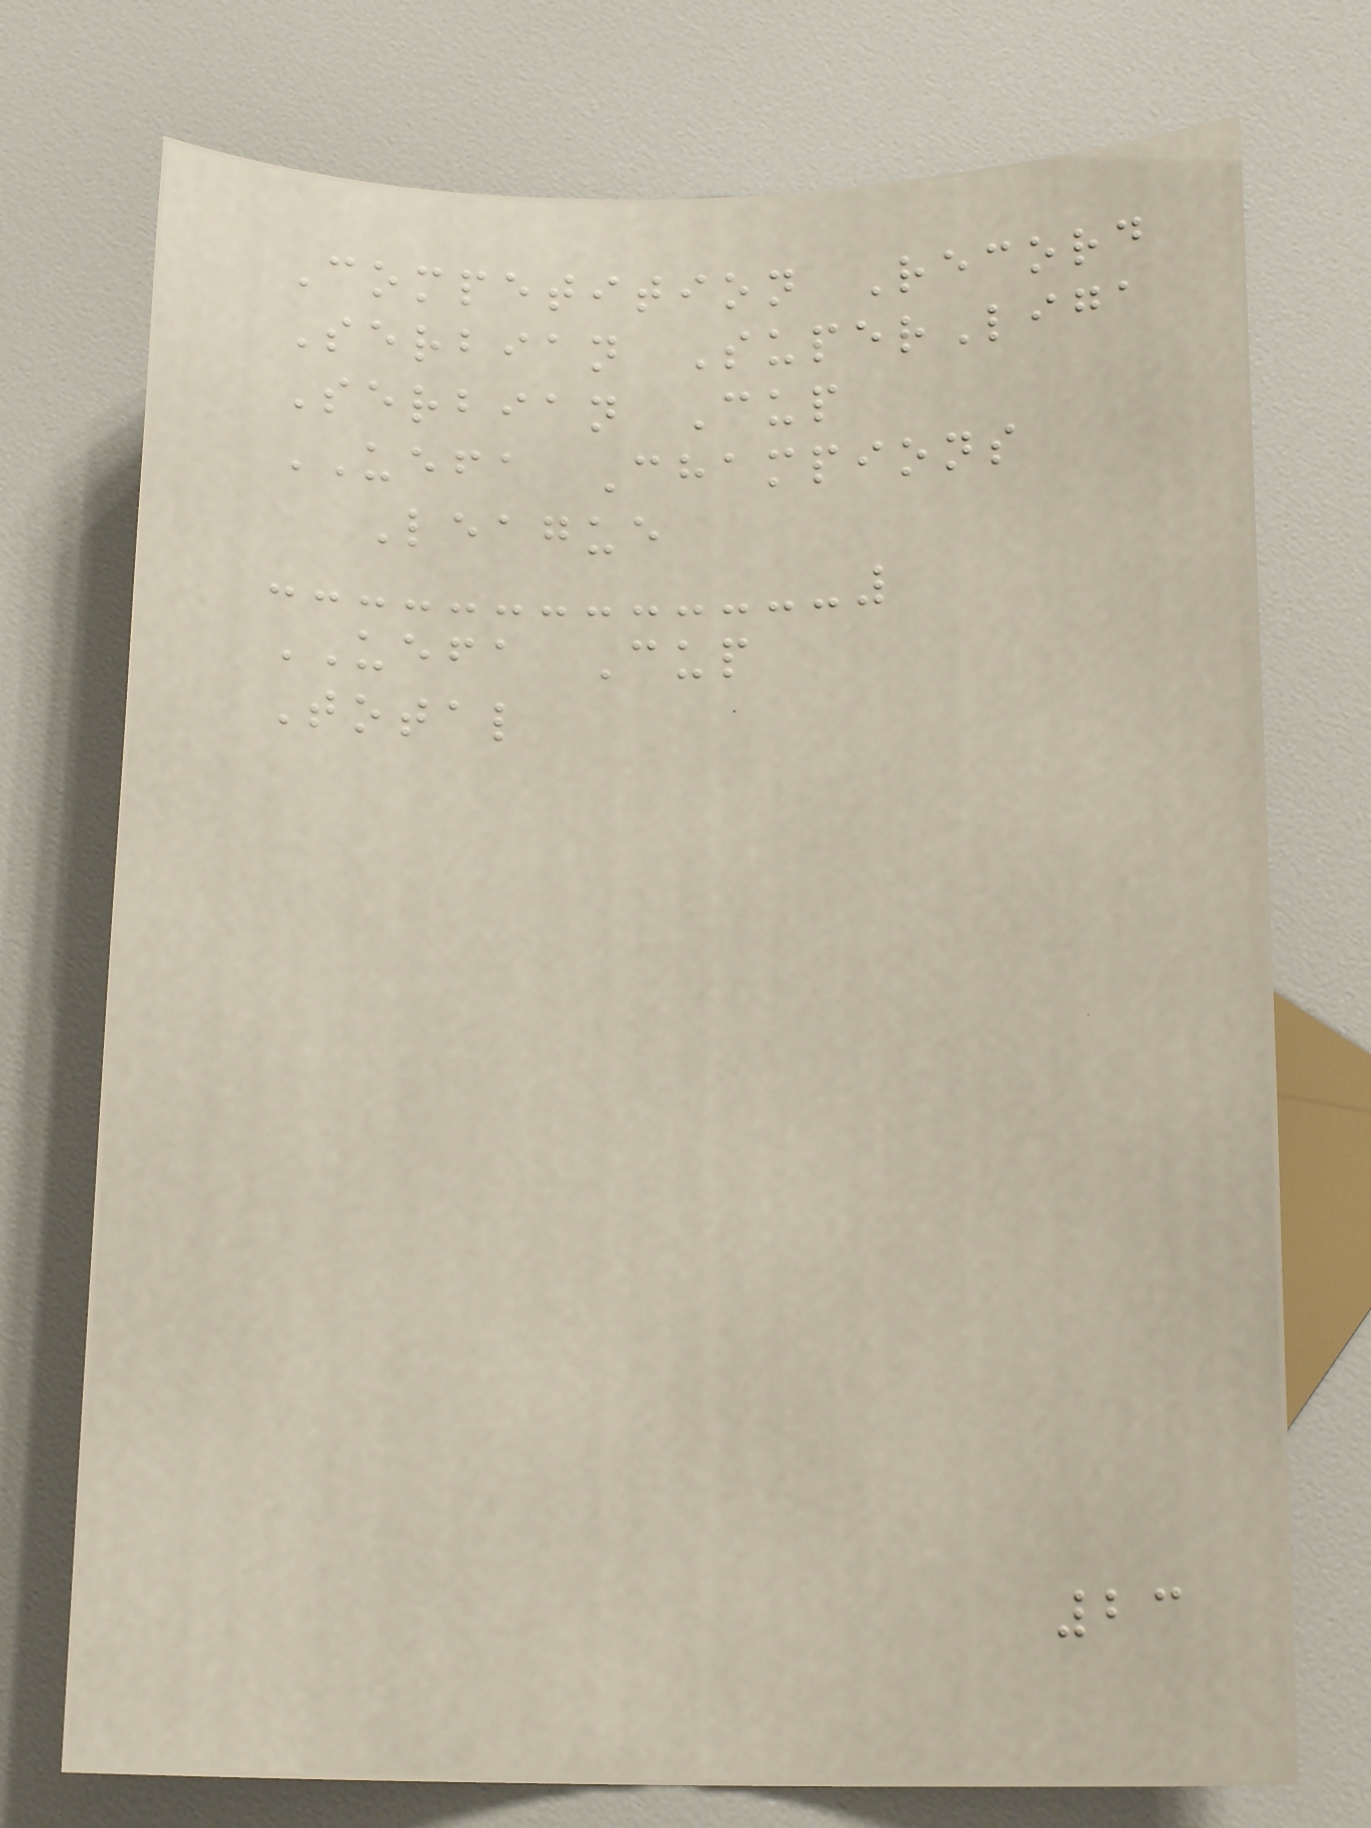Competition Record
Serbian SuperLiga
Serbian Cup
UEFA Champions
League
UEFA Cup
Total
23
